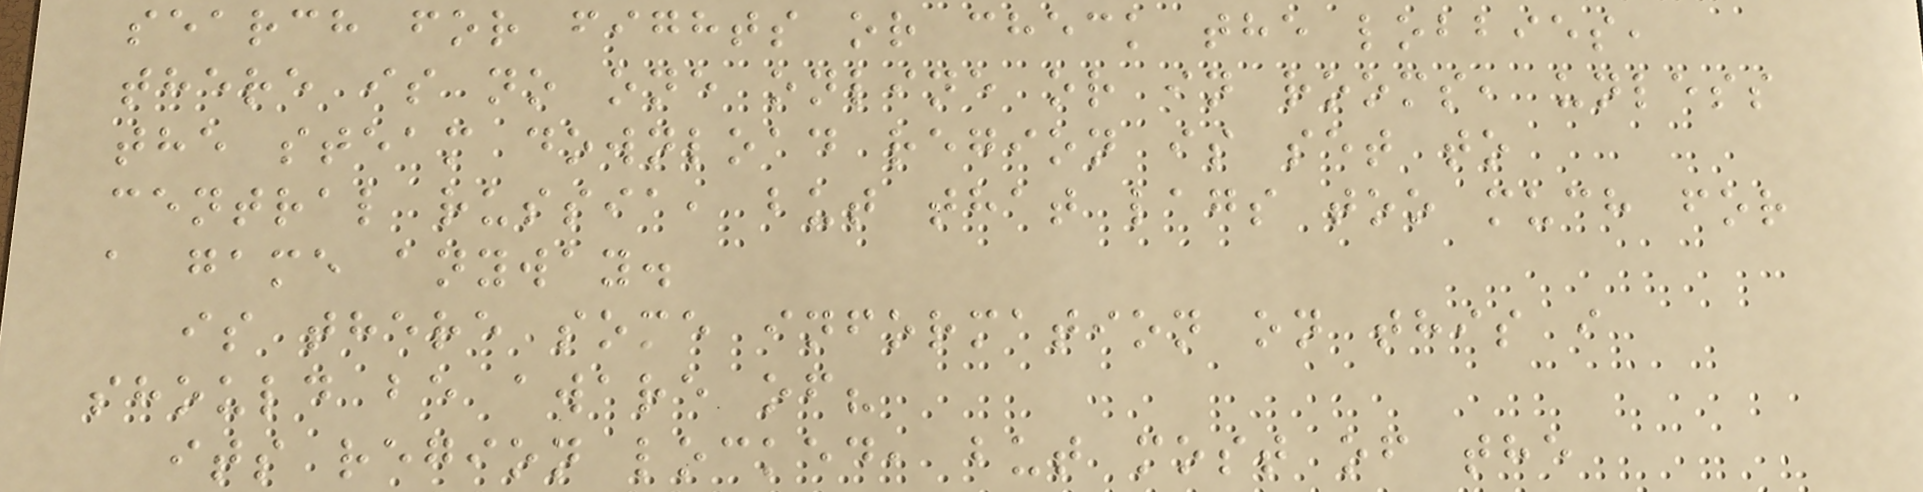search for fights or check the lobbies,
there is no one online or in rooms, unless
the steam download region is set to
central russia, but that lags too much for
a game anyway.
is there some information on this i
should be aware of?
its region locked, but most of the
